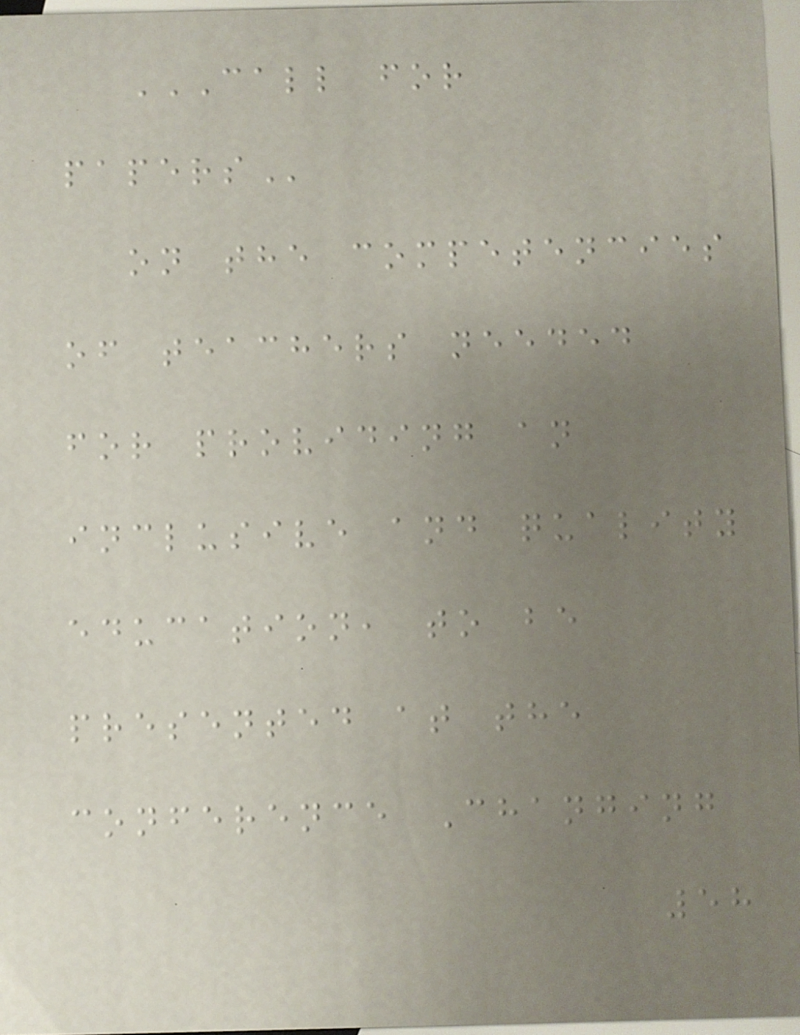CALL FOR
PAPERS
on the competencies
of teachers needed
for providing an
inclusive and quality
education, to be
presented at the
conference Changing
58
